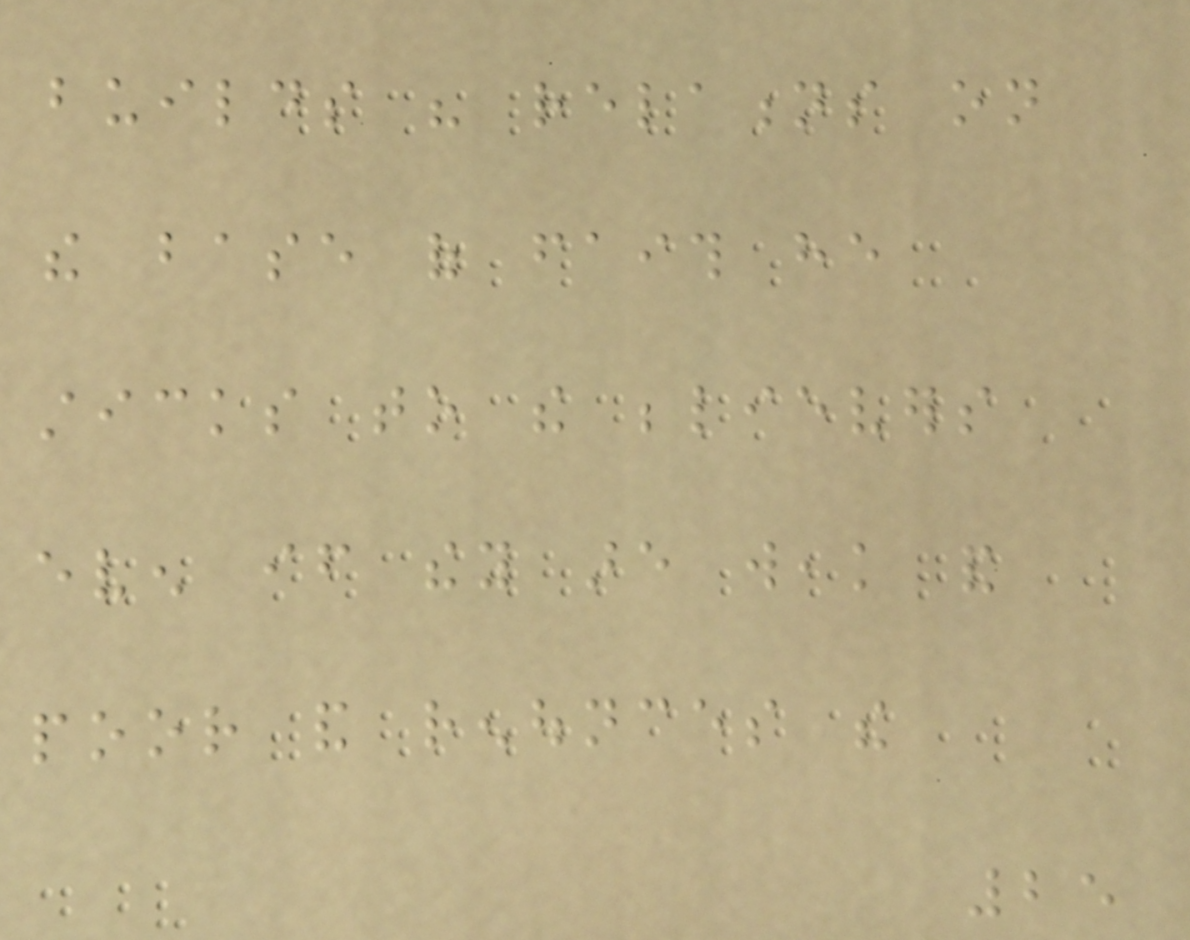builds his relations on
the base of faith he
sticks to the believers
even if they are weak and
poor and renounces the
25
